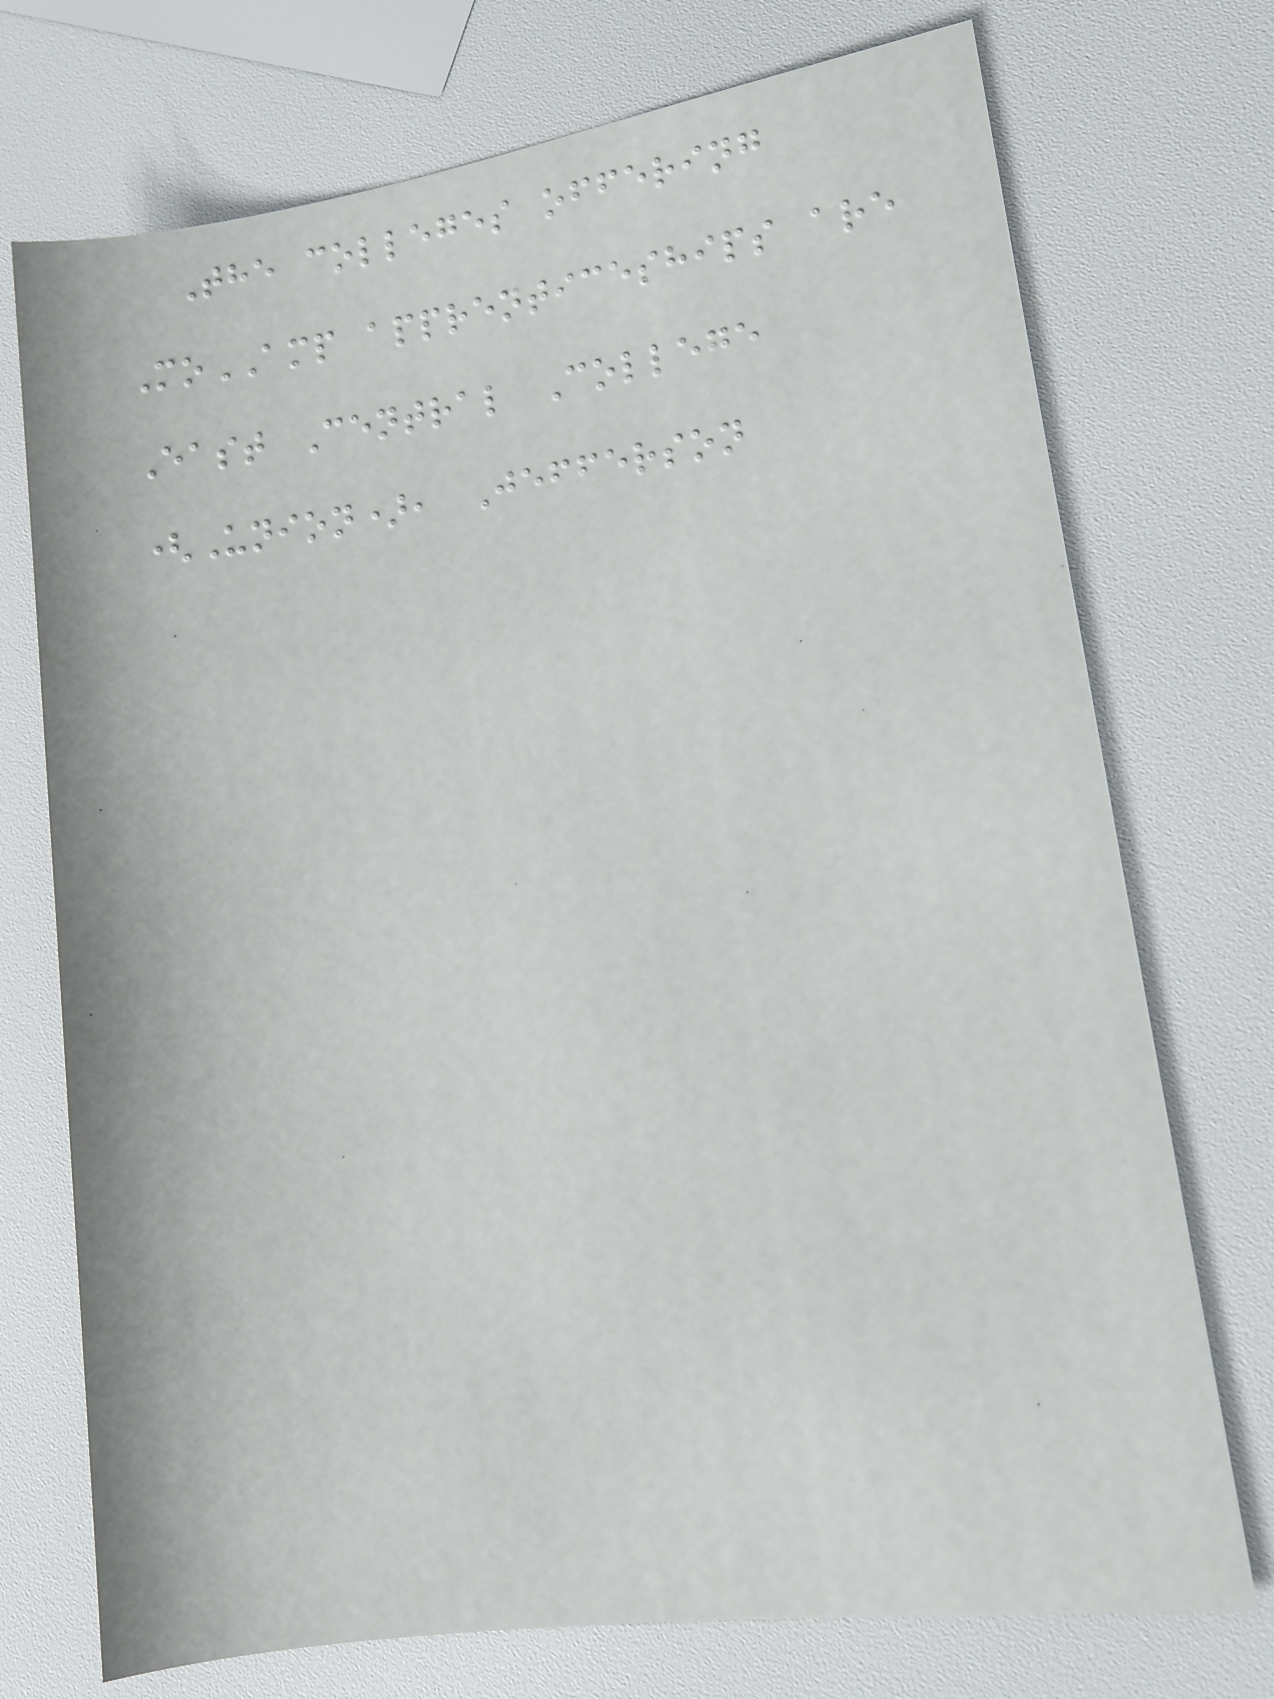The colleges offering
MoAMP apprenticeships are
East Central College
(Union), Jefferson
